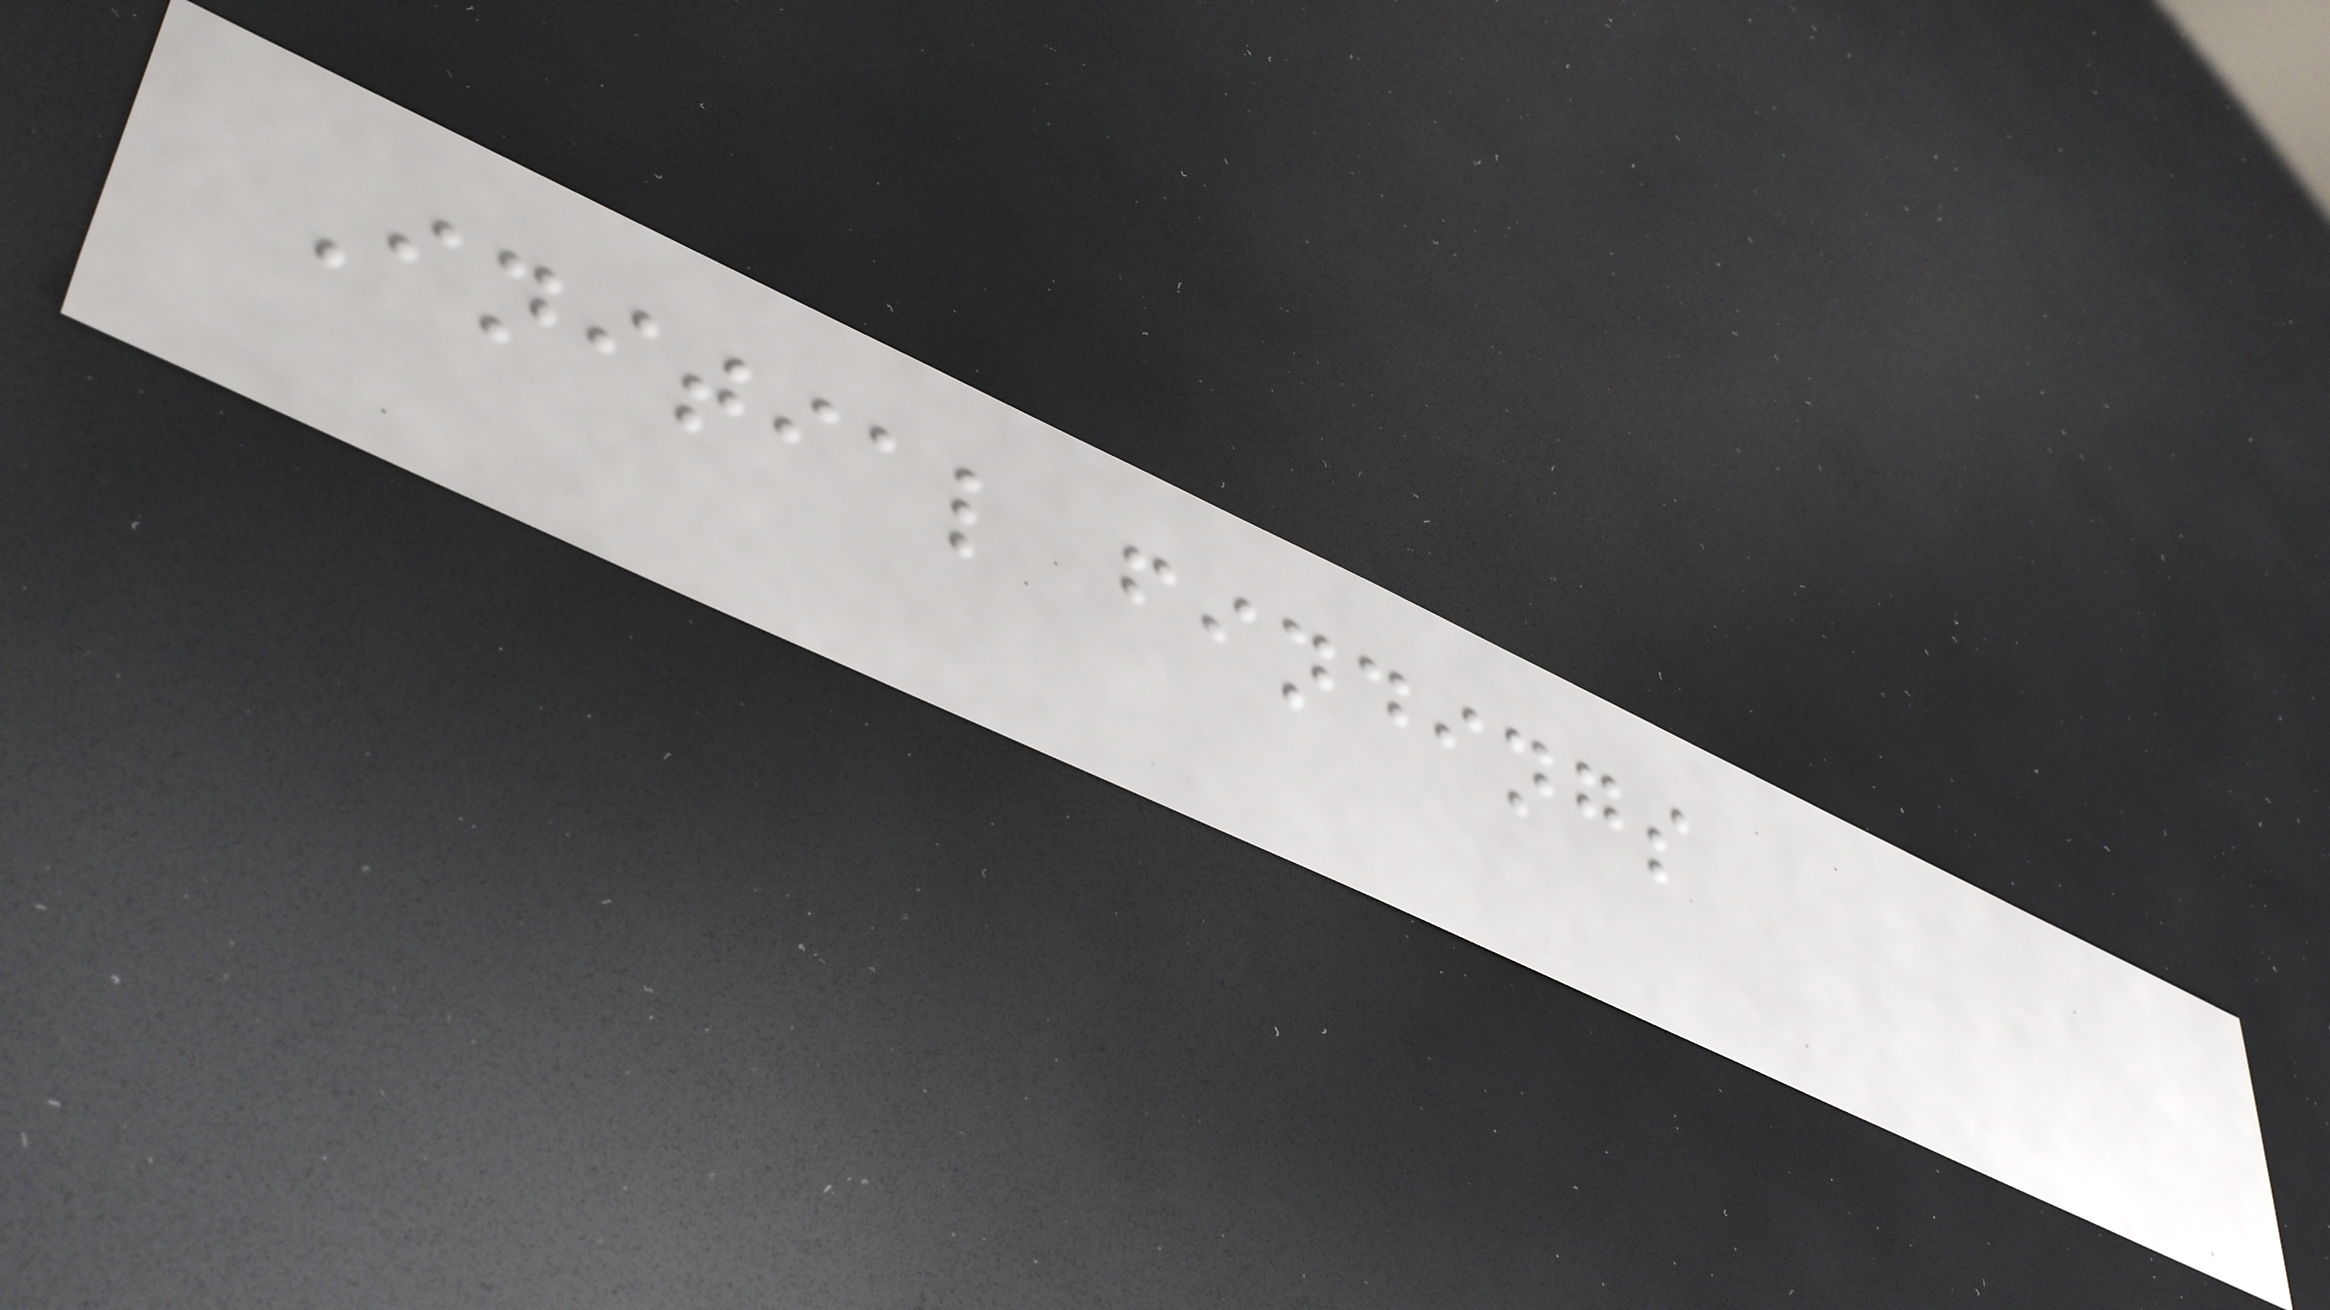Initial findings
